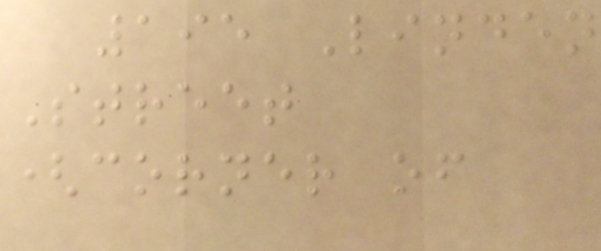195 Linden
Street
(corner of
